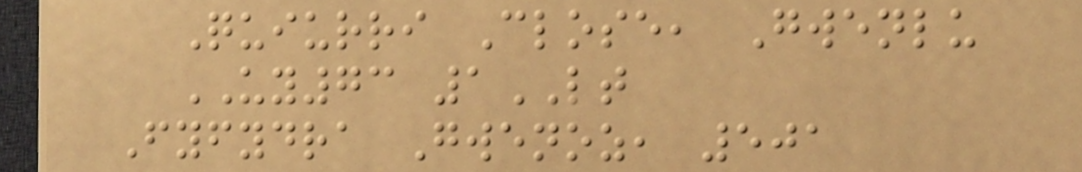Quiurri Close, Gwenlu
UY73 1LT
Fyfydra Gwenoz, 501
